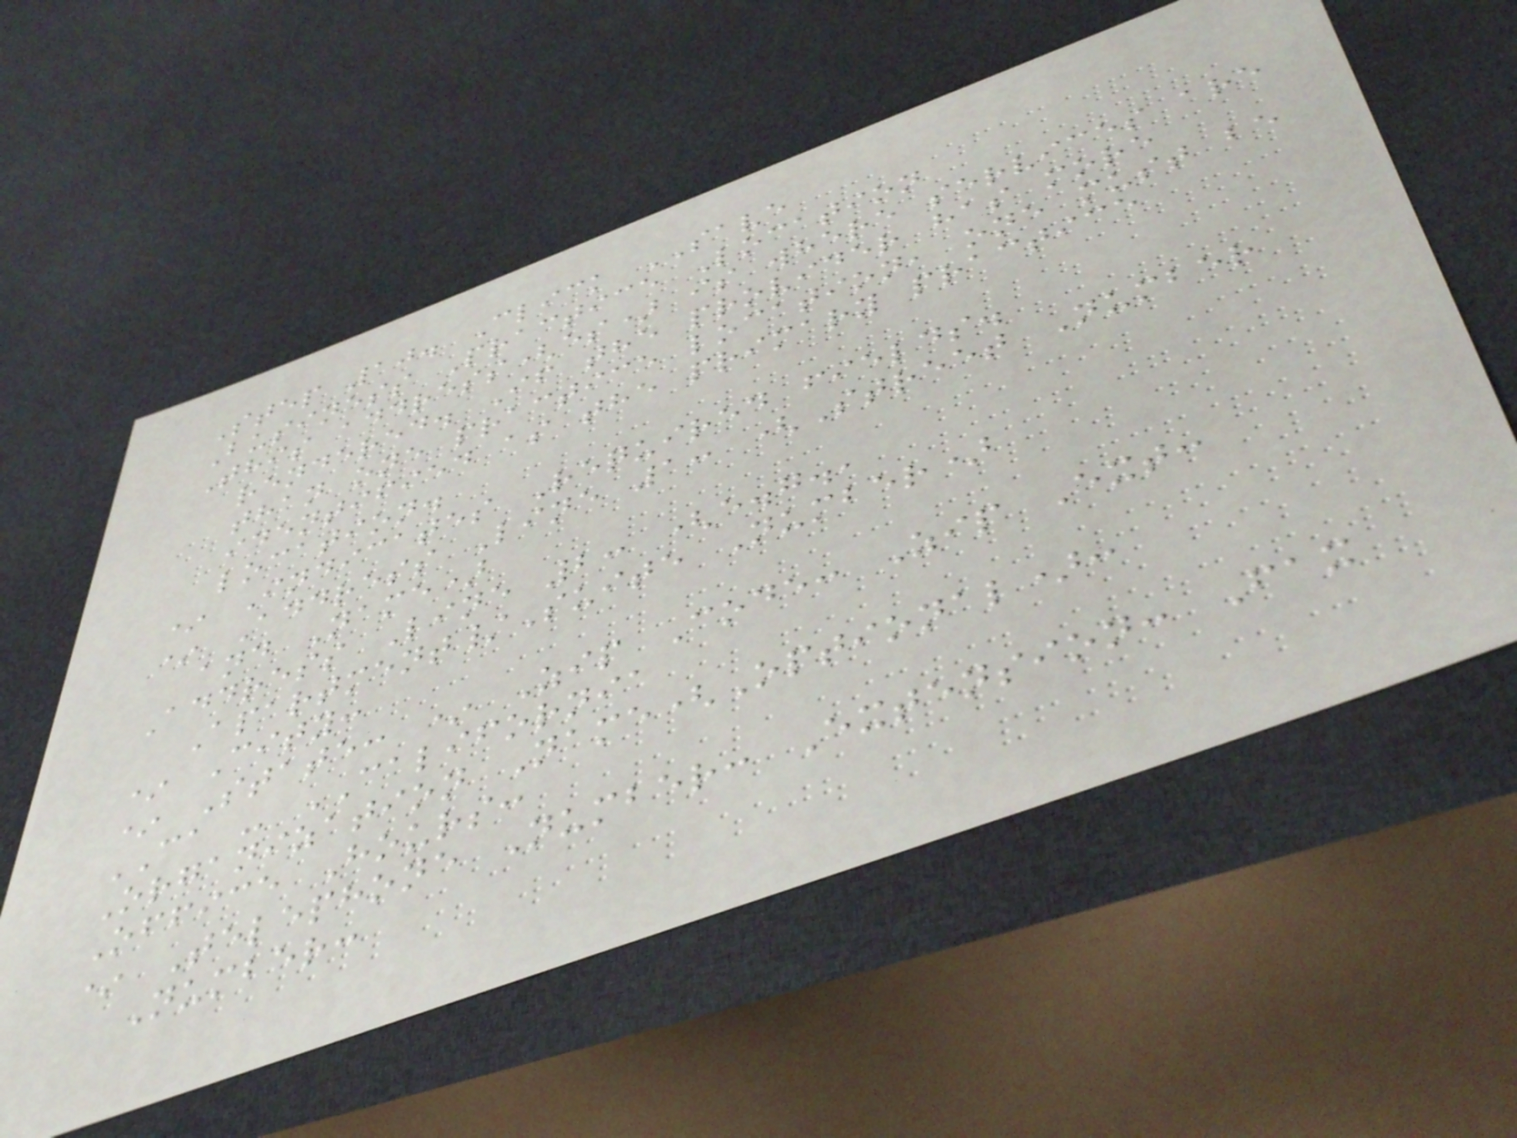Step 10. Click SAVE
Business Practice Location
This address(es) is where services are
rendered. If the provider has more
than one practice location, one must be
identified as the primary practice
location.
* Indicates Required fields.
* Address Line 1: (Street Number
and Name)
Address Line 2: (e.g.,
Apartment/Suite Number)
* City:
* State: * Zip Code: Zip Ext:
CA - CALIFORNIA
Organization Name(Optional):
Office Hours:
* Telephone Number: Extension: Fax
Number:
